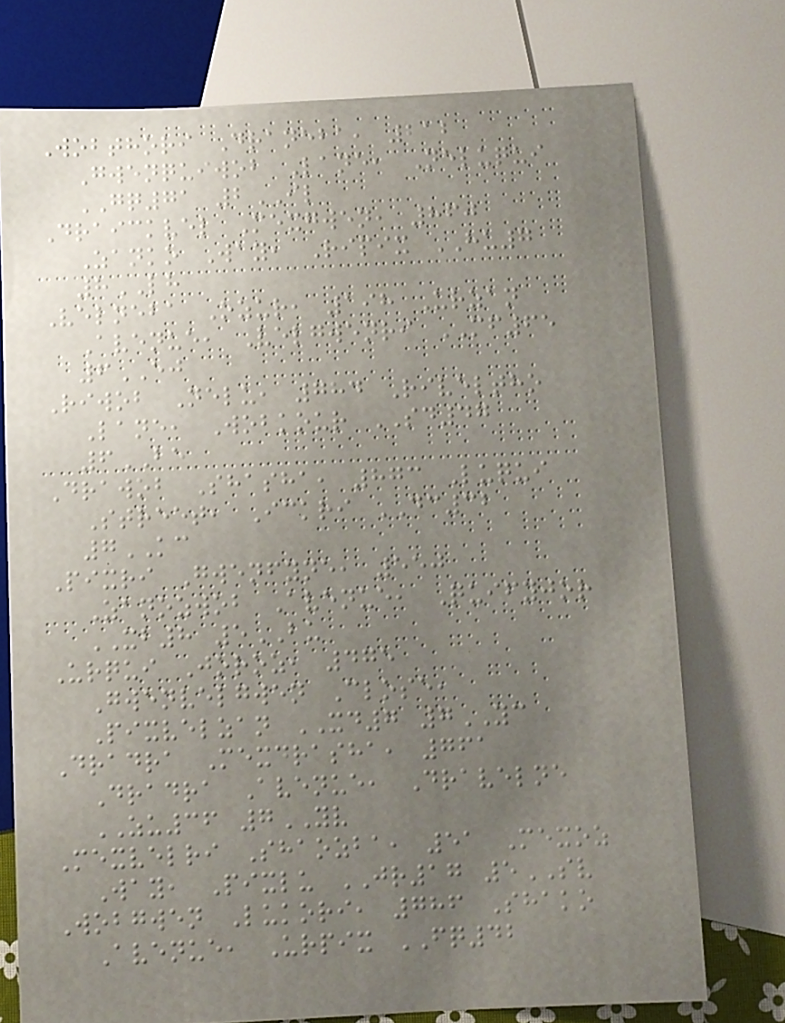Wobthori Draneba, 212
Gwenquiwob Lane, Neluqui
GQ71 2IL
Draickvel Mexgwen, 860
Zanko Way, Ripix HU7
8LH
Velneba Ozur, 198 Urzan
Avenue, Velgwenri MF65
6EJ
Riwob Nelu, 784 Riveltho
Lane, Wobkour SD47
6BE
Drawob Shasha, 873 Luqui
Street, Ickri DC32
7KC
Pixri Gwenfyne, 550
Zanozwob Avenue, Quifyjor
XB8 5BU
Urqui Joroz, 475
Gwenvelgwen Close,
Pixvelzan XD7 7YC
Dradra Mexdrasha, 761
Dradra Avenue, Dravelne
ZU36 7YV
Mexvelri Shaozba, 51 Mexoz
Way, Pixlu JR17 5SV
Wobgwen Lukori, 786 Shako
Avenue, Urpix FQ42
